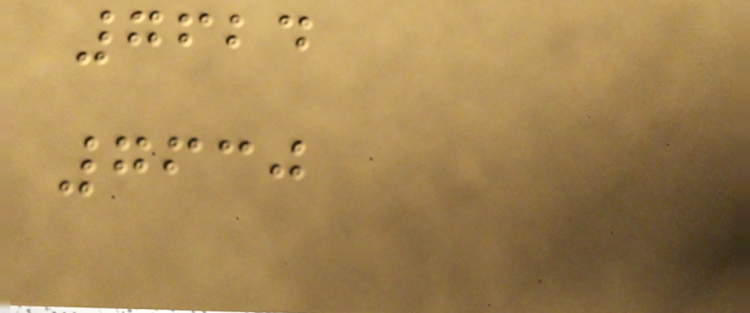7624
7630
